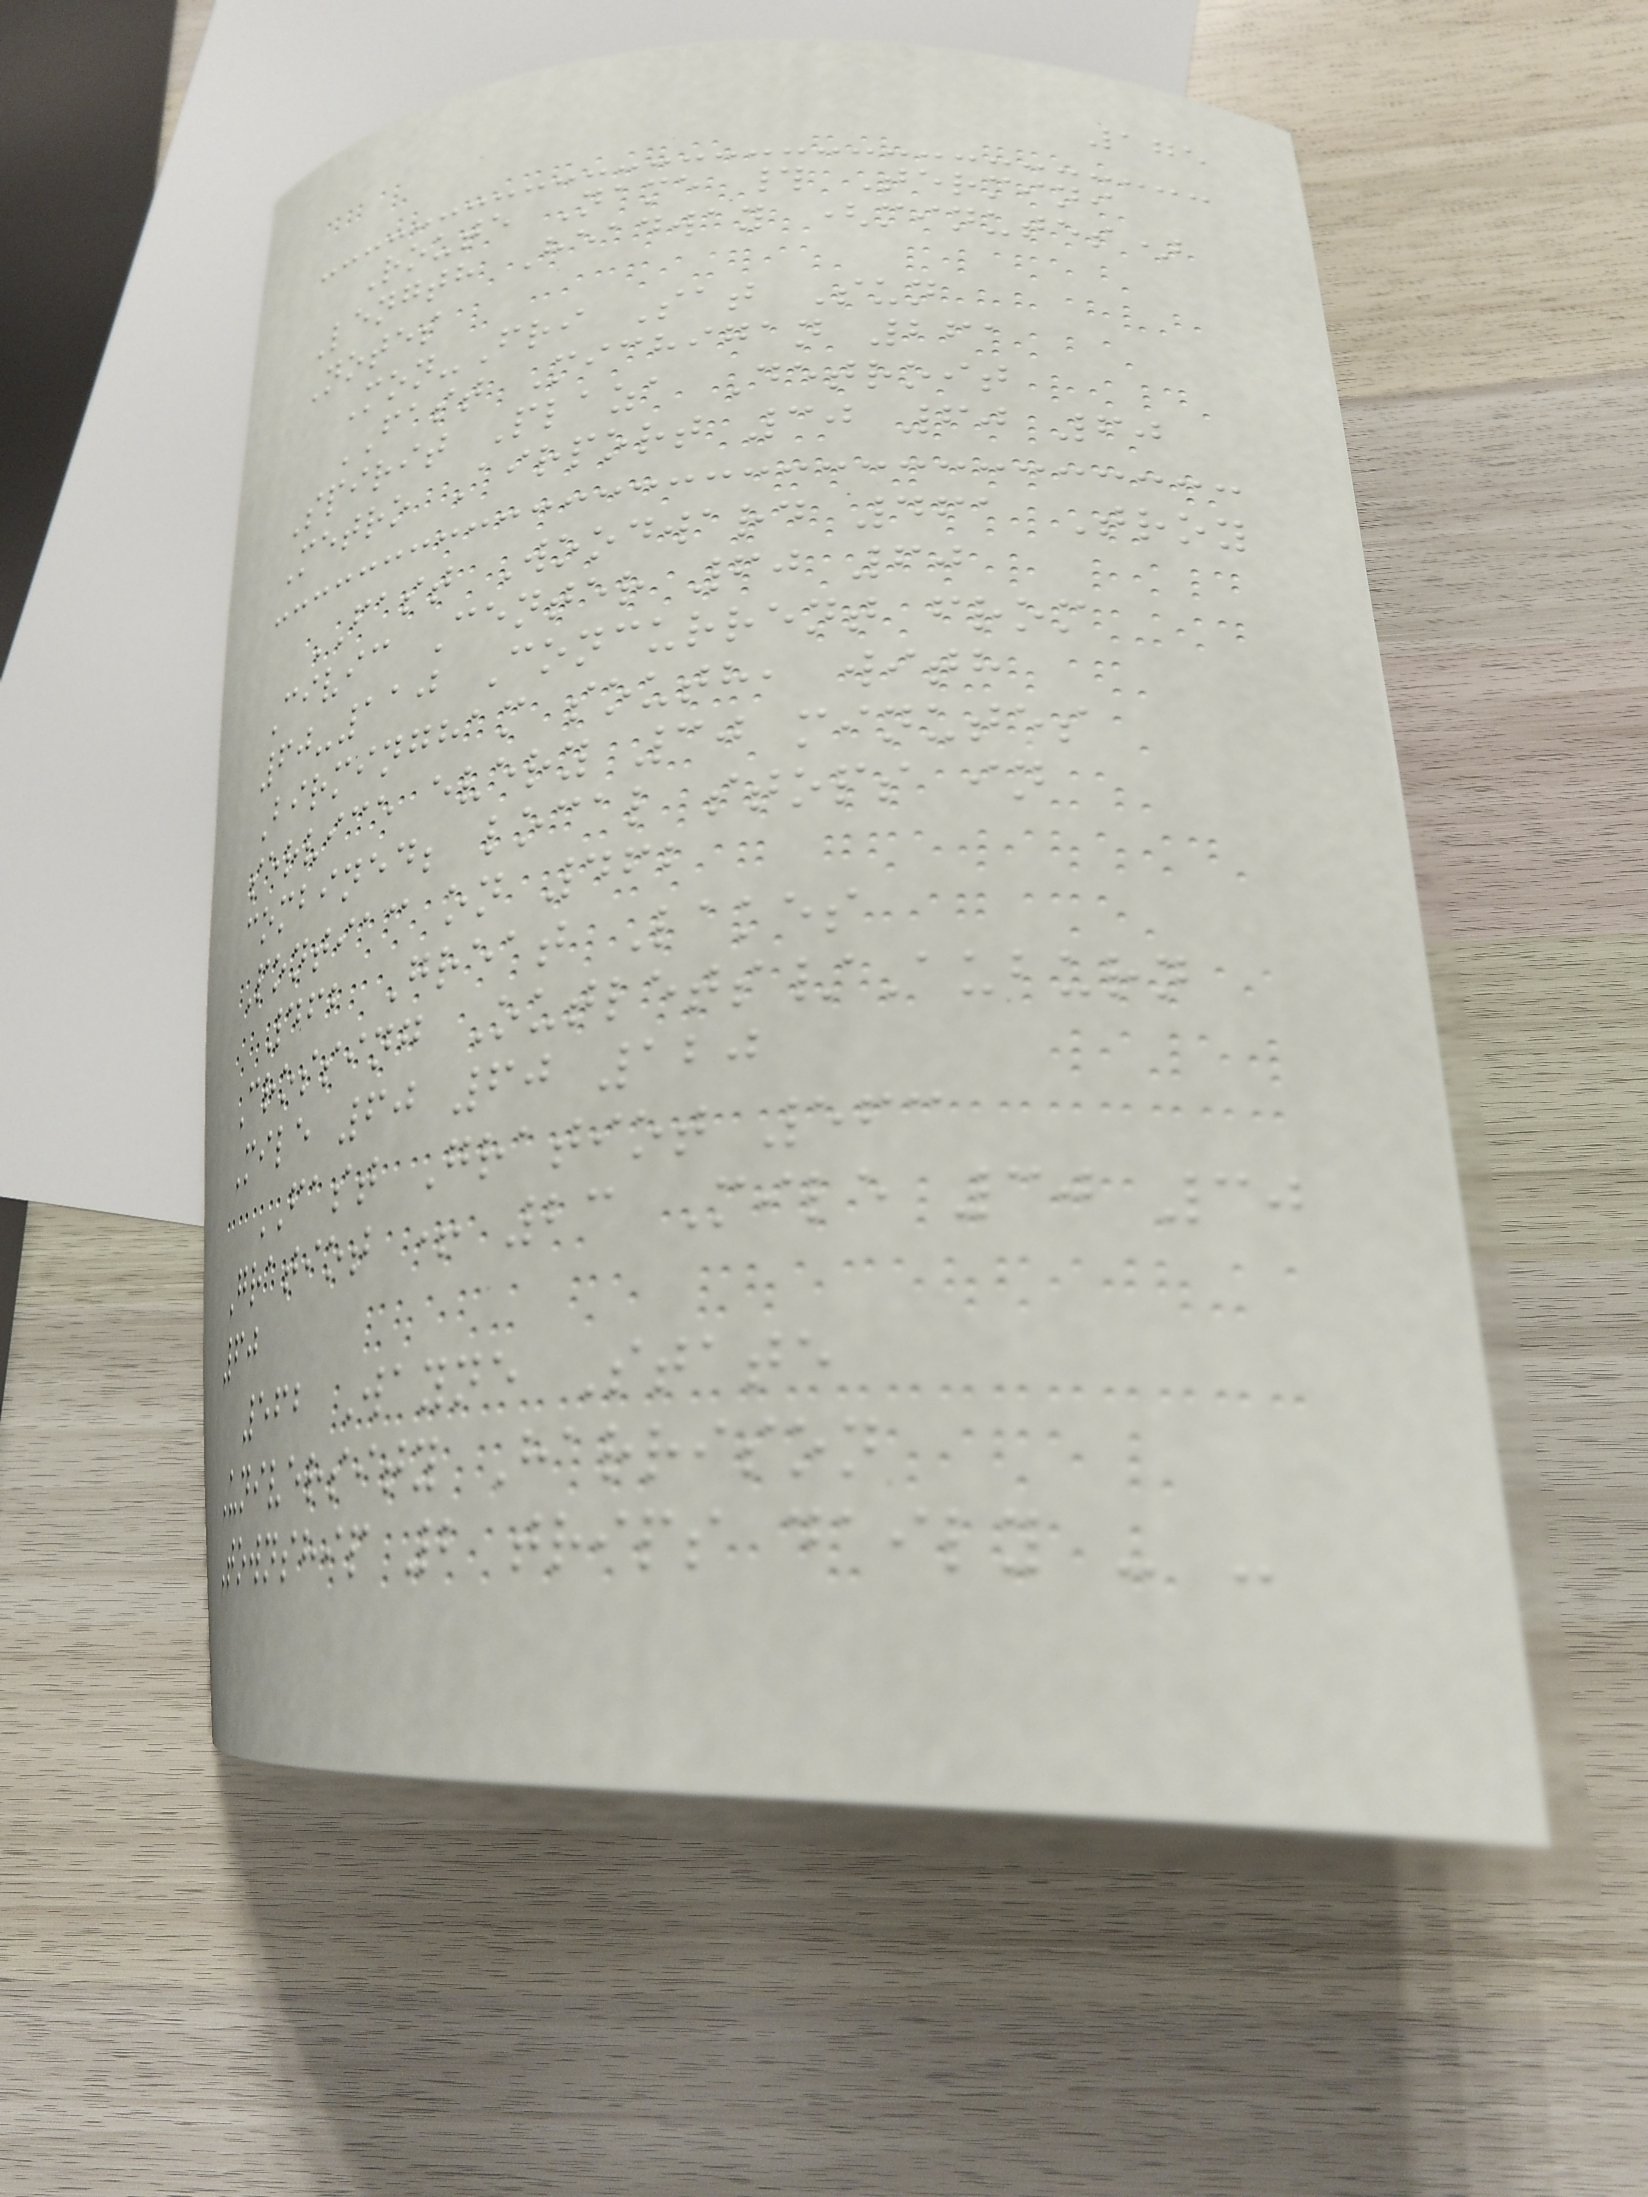175
Route Name # Termini
Length Headway (minutes)
Notes
Mon-Fri Sat Sun
FAST Michigan 261
Spirit Plaza Detroit
Metro Airport 30 60 60
FAST Woodward 461 Troy
Civic Center 60 60
60-110 Concurrent from
Birmingham south, with
service every 30 minutes
combined; local stops in
Pontiac on 462
462 Great Lakes
Crossing Outlets/Auburn
Mile 60 60 120
FAST Gratiot 563
Gratiot + 23 Mile 30 30
60
562 Wayne State
University Harrison
Township 2 trips daily - -
